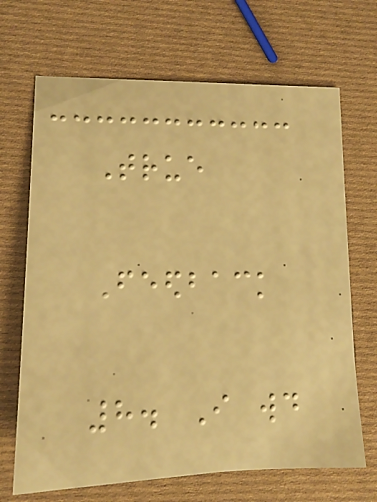True
Feedback
8. I would
